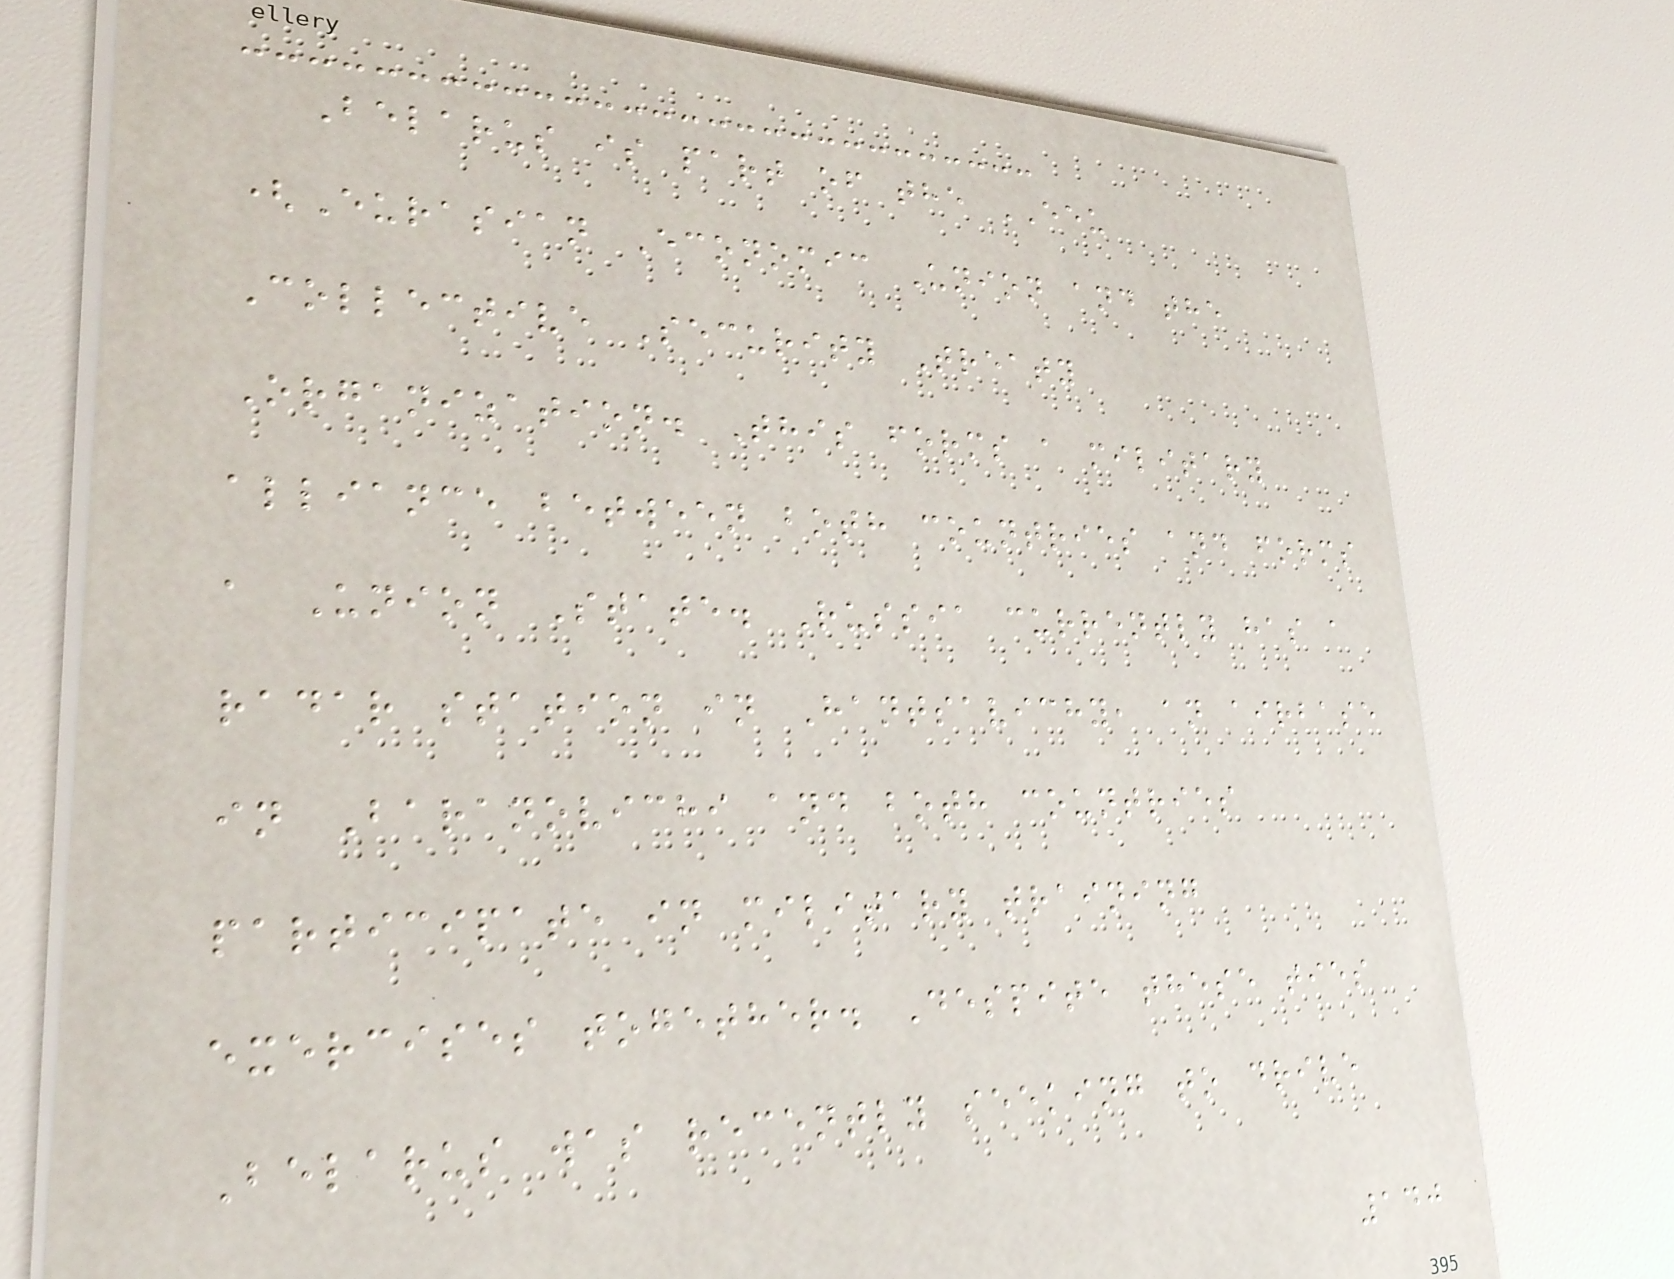Belarus is part of the EEU
(Eurasian Economic Union and the
Collective Security Treaty
Organization. This forms a military
alliance between both countries and forms
a Union State. Russia currently has a
radar station in Hantsavichy, an airbase
in Baranovichi and both countries
participate in military training
exercises together. Despite these ties
Belarus was recently seeking to drive
140
